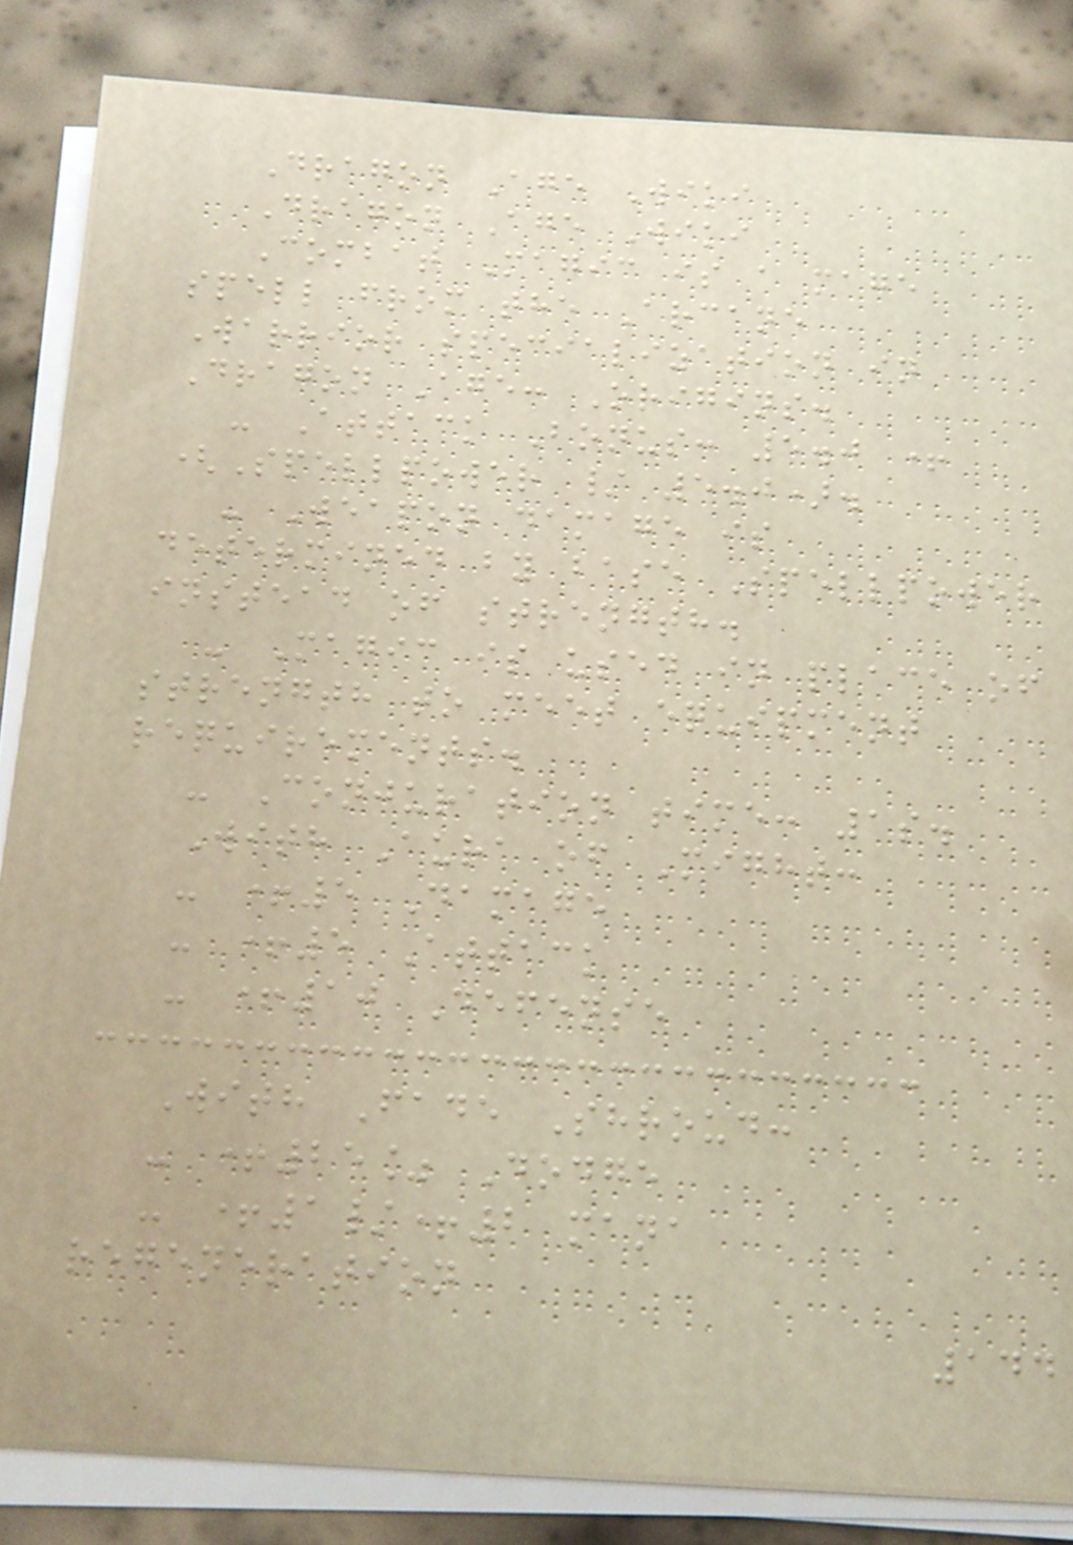Dragon Age Wiki
Dragon Age Wiki
Combat Magic is a mage
spell from the Arcane
Warrior specialization in
Dragon Age: Origins.
- Attack Bonus: 5.0 +
(Spellpower / 5.0).
- Weapon damage is
determined by base Spellpower
instead of strength.
- Magic is used in place of
strength to meet equipment
requirements.
- Conjuration time: 1s.
With Aura of Might:
- +5 Damage
- +5 Attack
- +10 Defense
With Fade Shroud:
- +25% Dodge
- +1/+2 mana
regeneration
144
